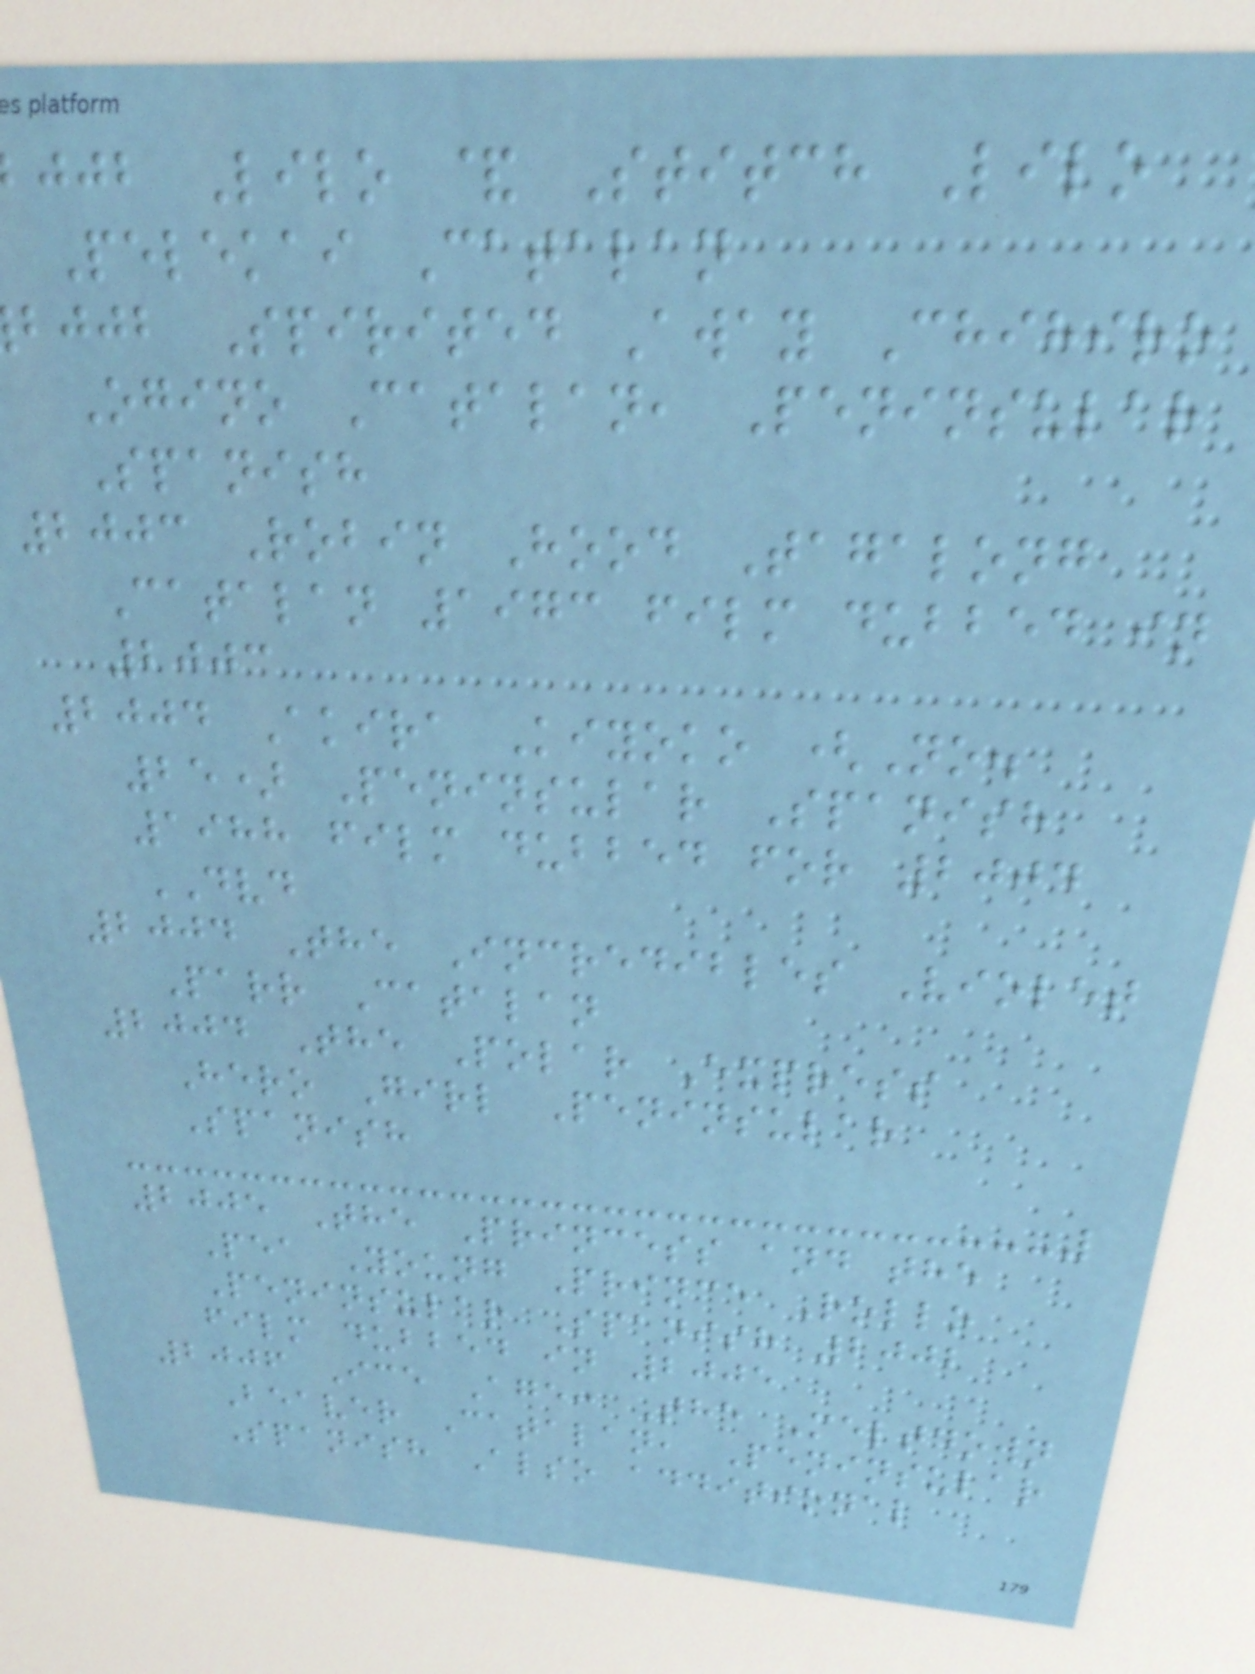jjb Lilo & Stitch Lilo
Pelekai Catalan
bjjb Spirited Away Chihiro
Ogino Catalan, Peninsular
Spanish
2003 Robin Hood Tagalong
Catalan 1973 film dubbed in
2003
2004 Akira Kiyoko (No.
25) Peninsular Spanish
1988 film dubbed for 2004
DVD
2004 The Incredibles Violet
Parr Catalan
2004 The Polar Express
Hero Girl Peninsular
Spanish
2005 The Princess and the
Pea Young Prince Rollo
Peninsular Spanish 2002
film dubbed in 2005
2006 Ice Age: The Meltdown
Beaver Catalan, Peninsular
Spanish Also additional
